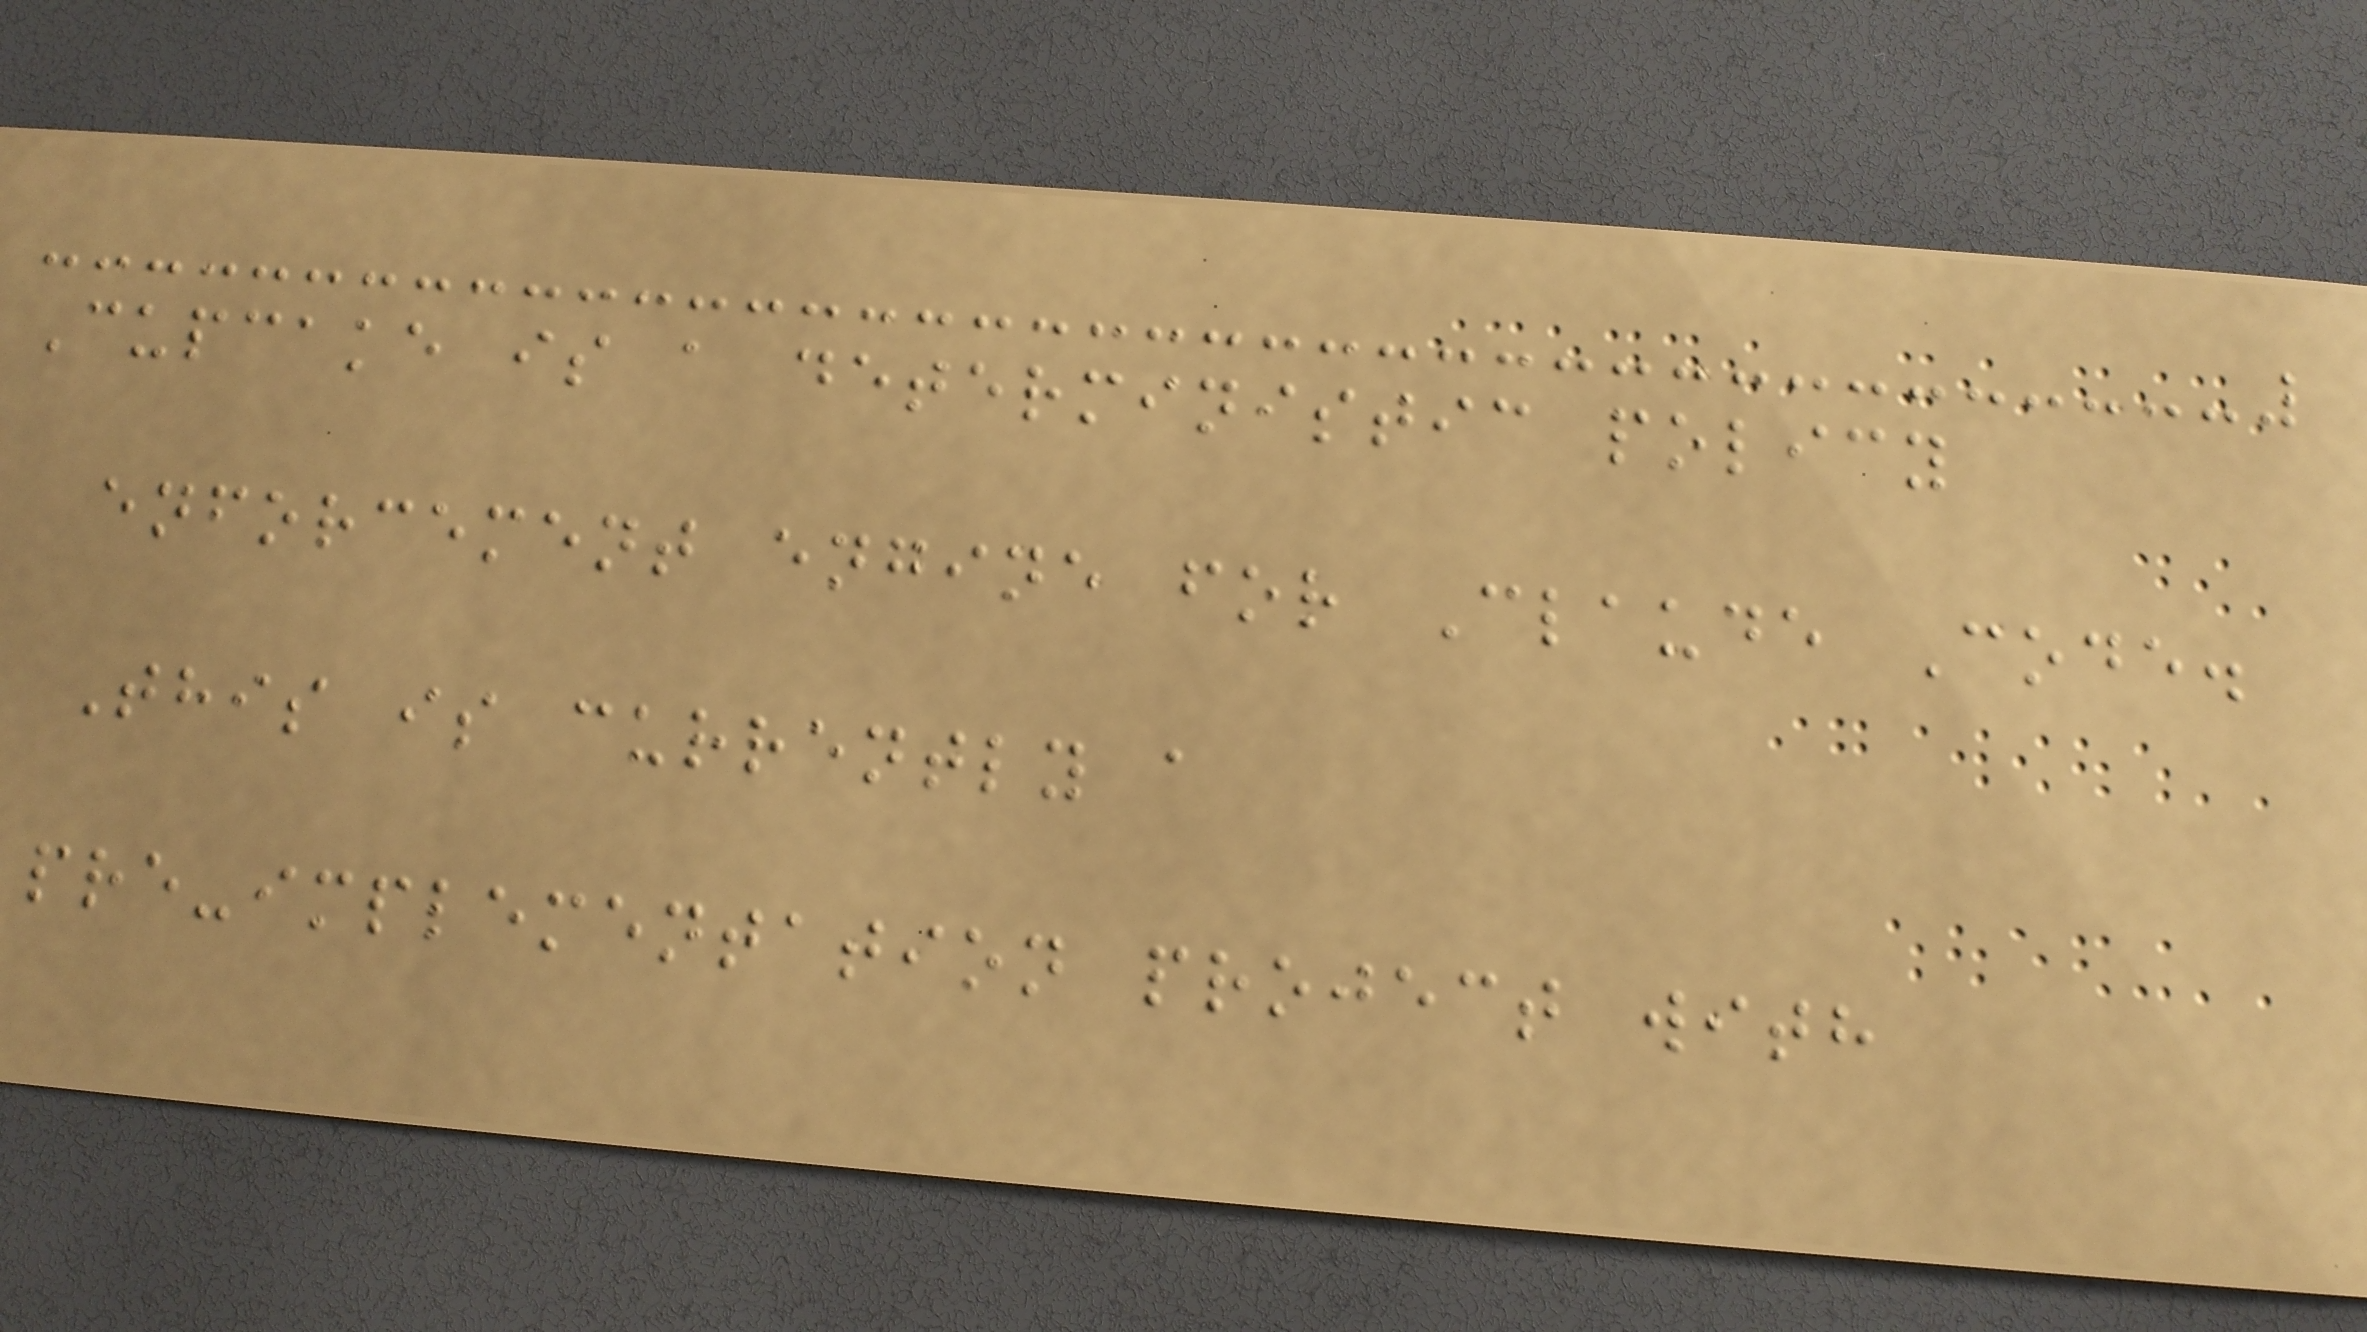Cupcake is a deterministic policy
enforcement engine for Claude Code.
This is currently a
pre-implementation project with
